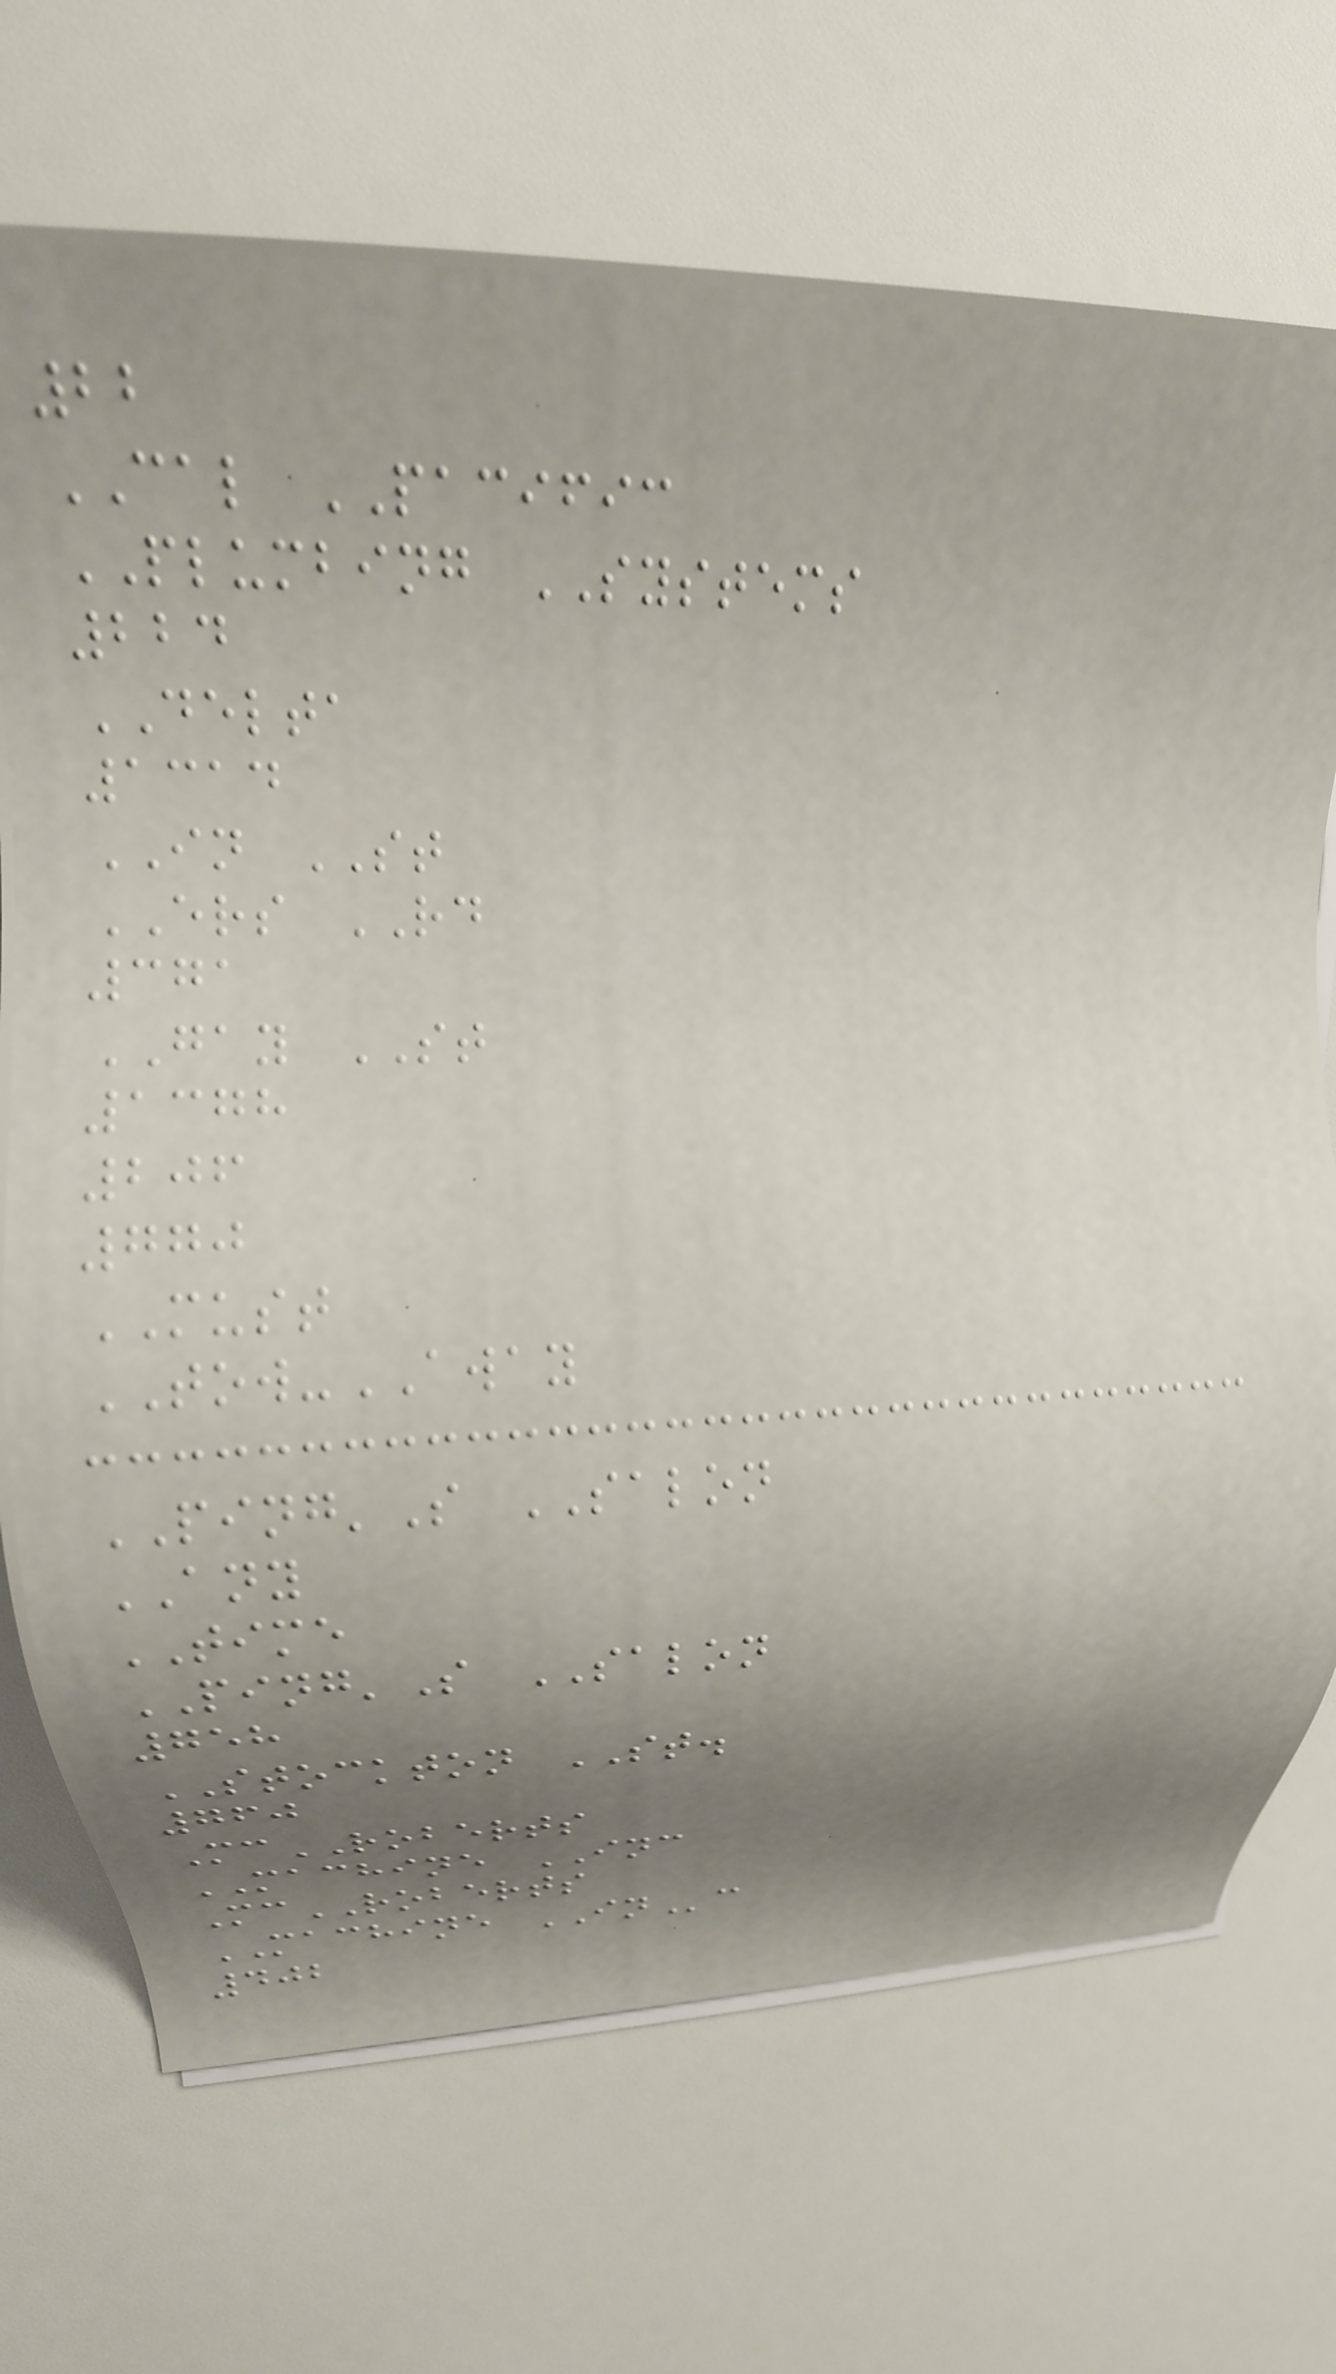22
CAL PACIFIC
PLUMBING SYSTEMS
224
DELTA
1314
IN ST
ERS RD
371
GAY ST
1378
206
770
MUST
TOW-AWAY
PING'S SALON
ANY
TIME
PING'S SALON
758
STOCKTON ST.
760
McROBERTS
MACHINE INC
McROBERTS
MACHINE INc
402
